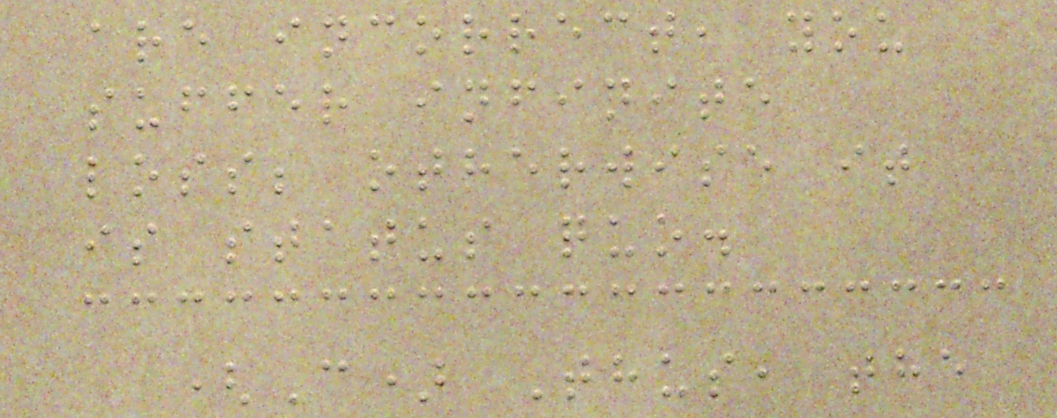are incorrect, you
suffer infinite
loss; otherwise it
is status quo.
(C) Thus, the
